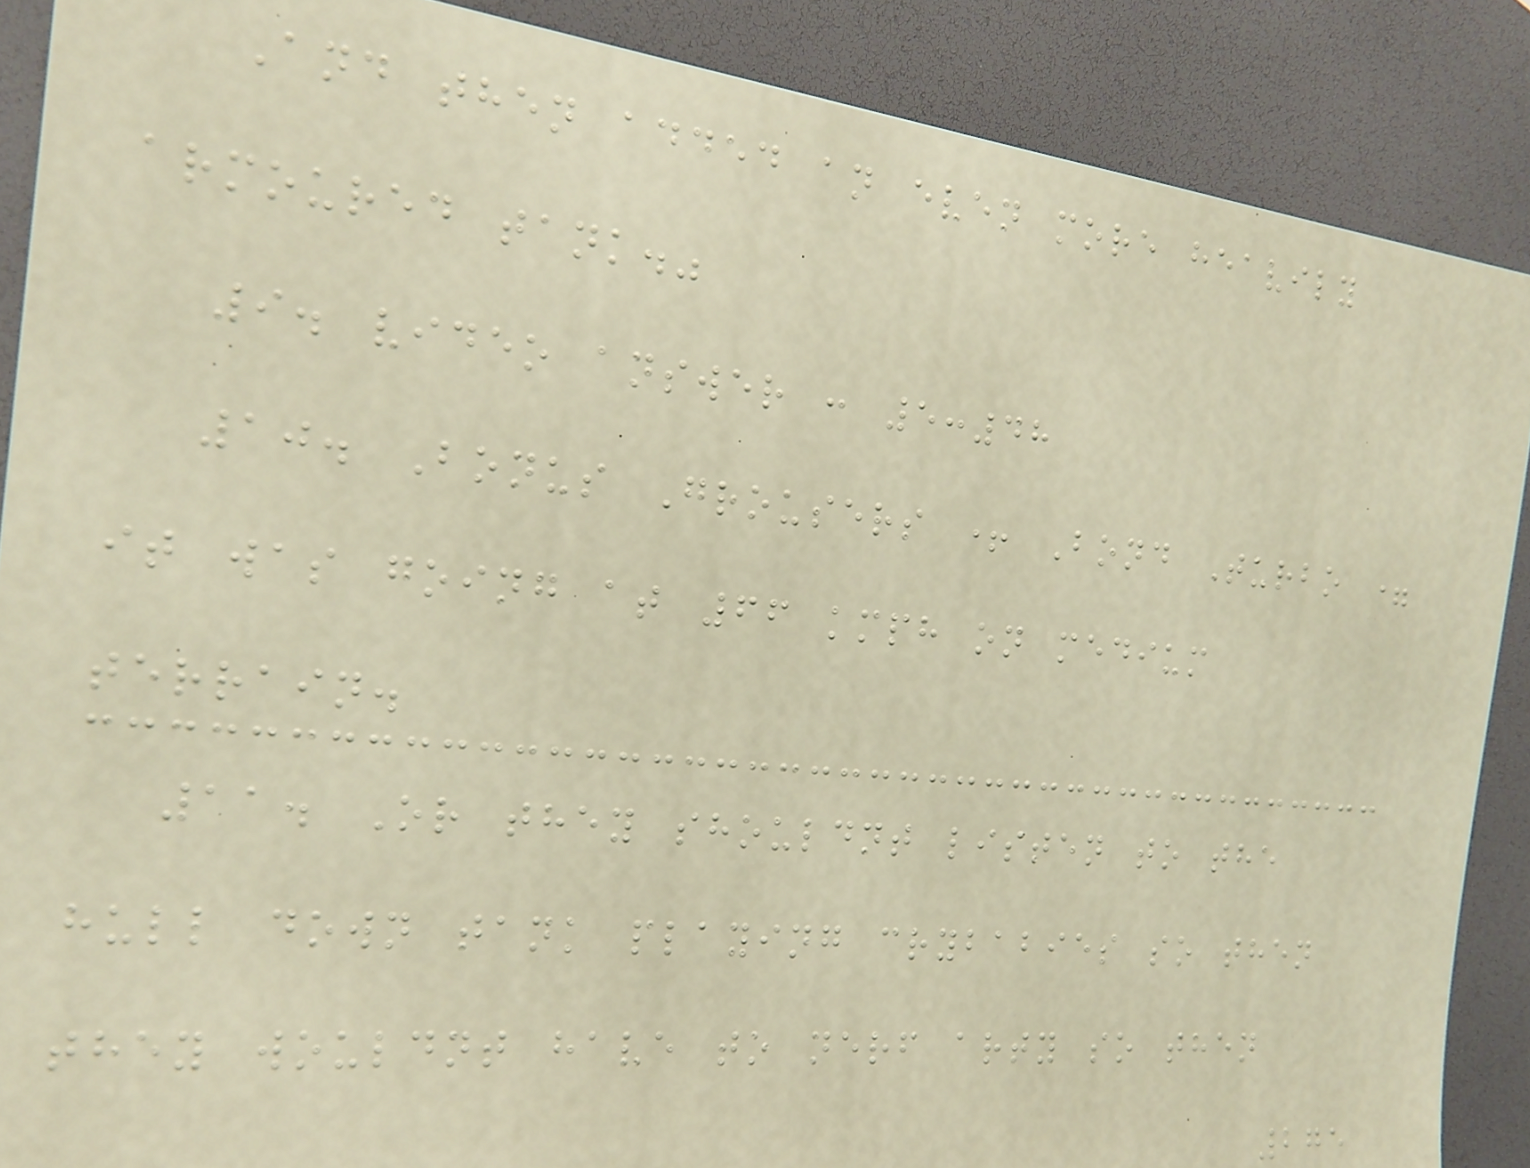And then added an even more heavily
armoured tank."
9. video answer : 5:48
10. Bonus Grousers + Bond Turbo =
it was going at 66 kmph on medium
terrain.
11. Or they shouldnt listen to the
hull down tank playing crybabies so then
they wouldnt have to nerf arty so then
275
